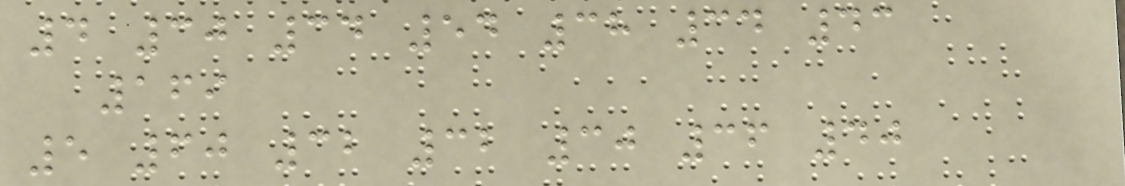4 30 34 54 38 34 43
169
5 60 32 32 30 36 40
